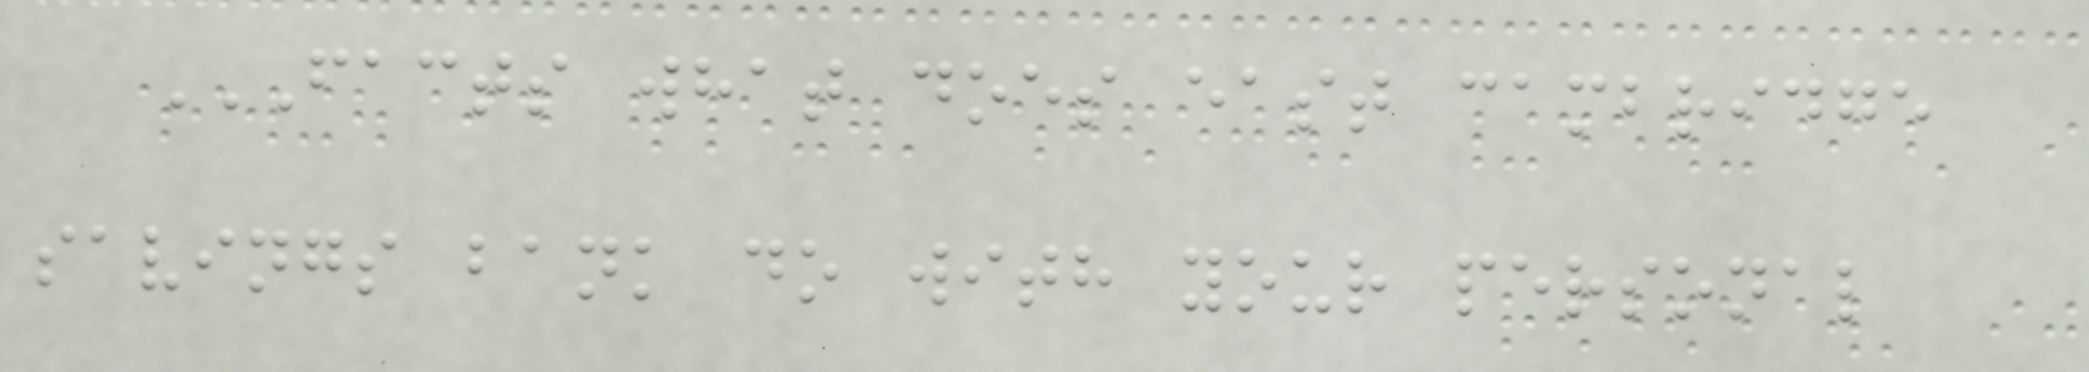FACTS WHAT DOES EAST CAMBRIDGE
SAVINGS BANK DO WITH YOUR PERSONAL
